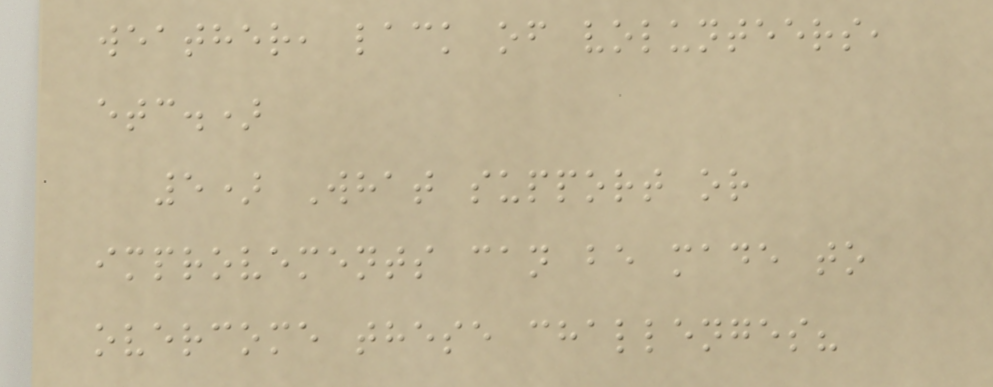weather, lack of volunteers,
etc.)
5) What support or
improvements can be made to
overcome these challenges?
